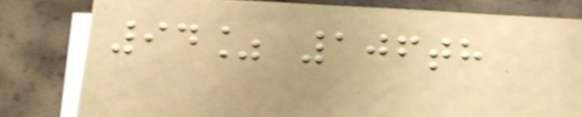94% 106th
